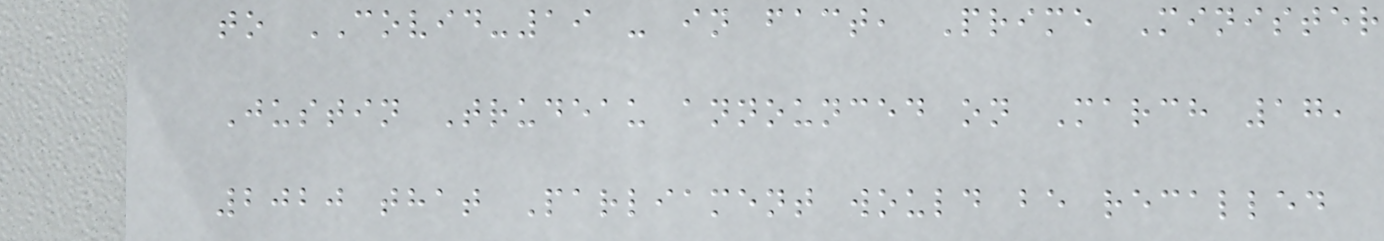to COVID-19 - in fact, Prime Minister
Justin Trudeau announced on March 17,
2020 that Parliament would be recalled
